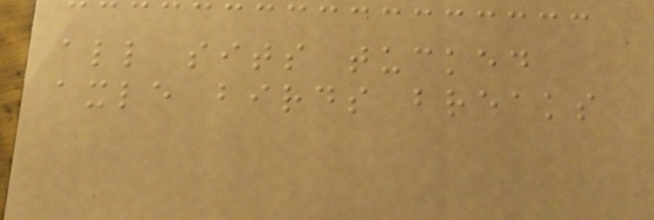all sits tucked
axle birds breaks
